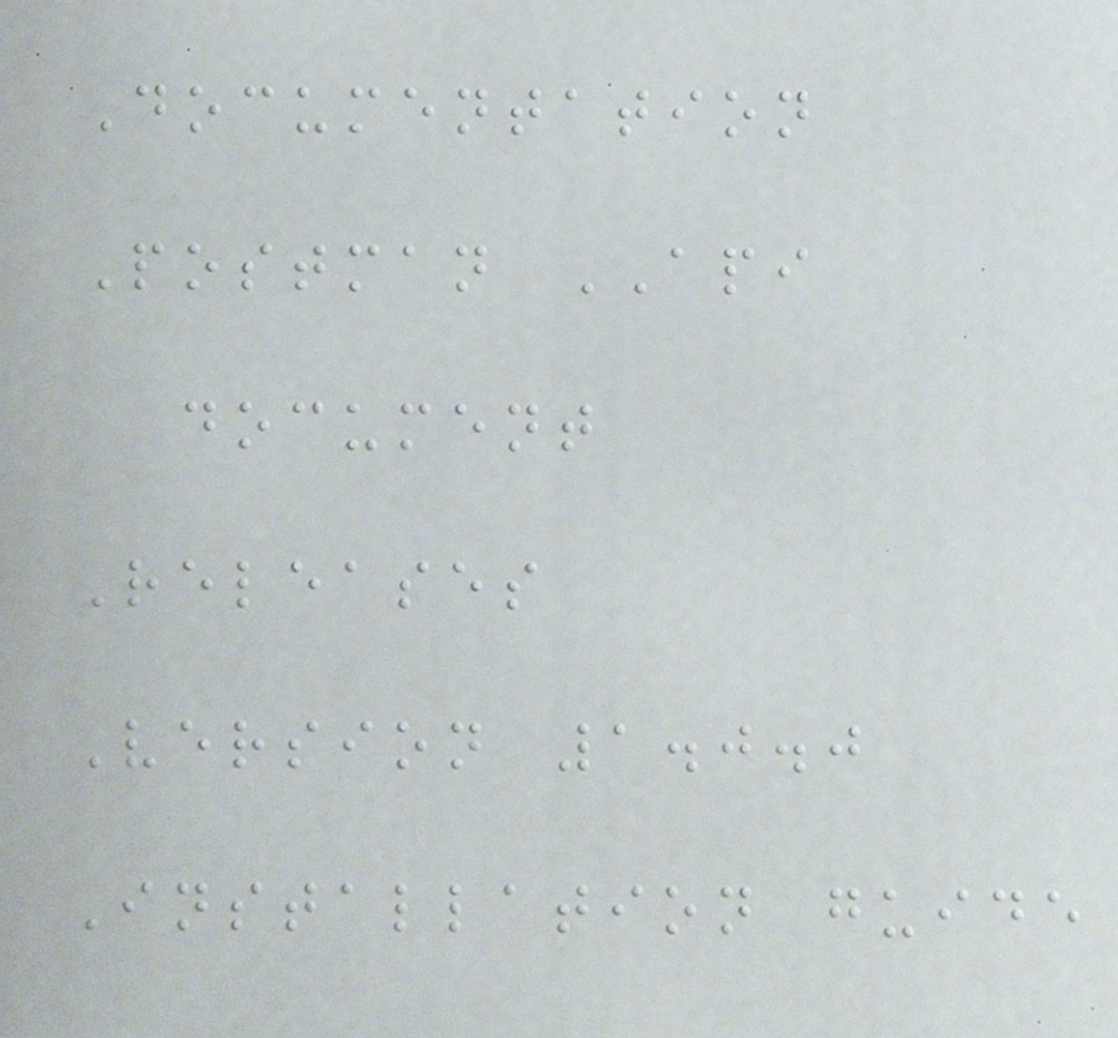Documentation
Postman API
document
Releases
Version 1.0.0
Installation guide
